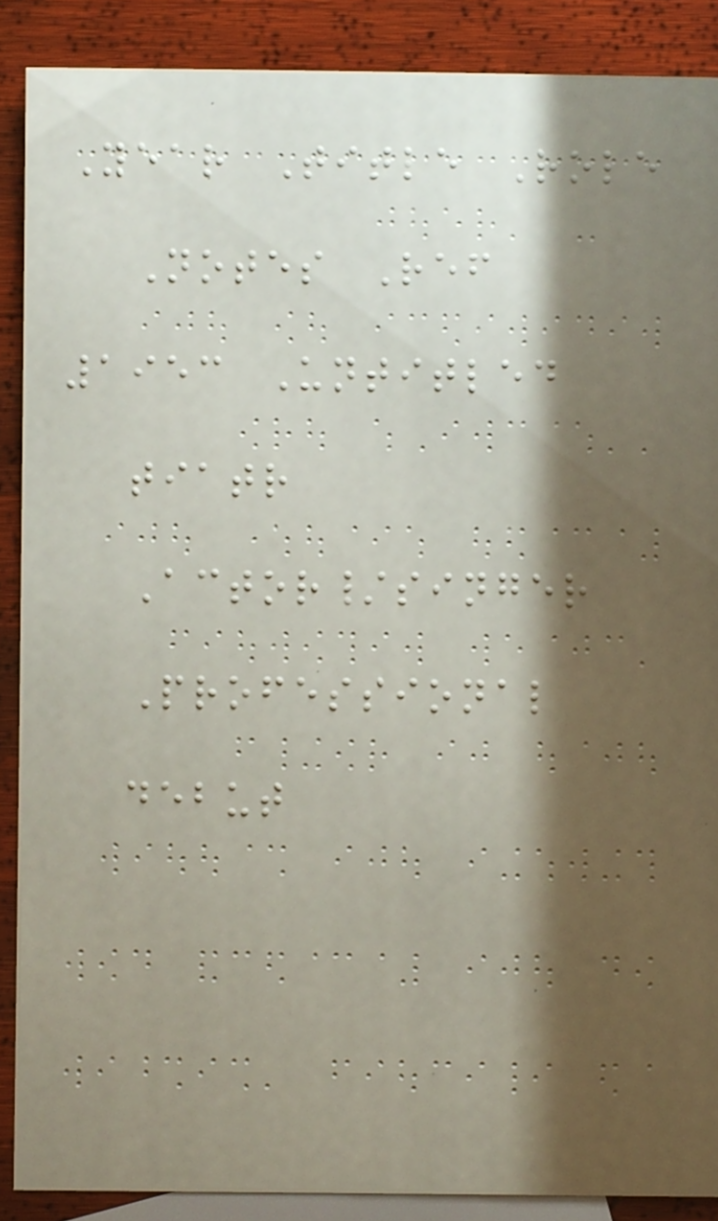Year Title Role
Notes Ref
1953 Untitled
tiatr
Actor/singer
Professional
debut
